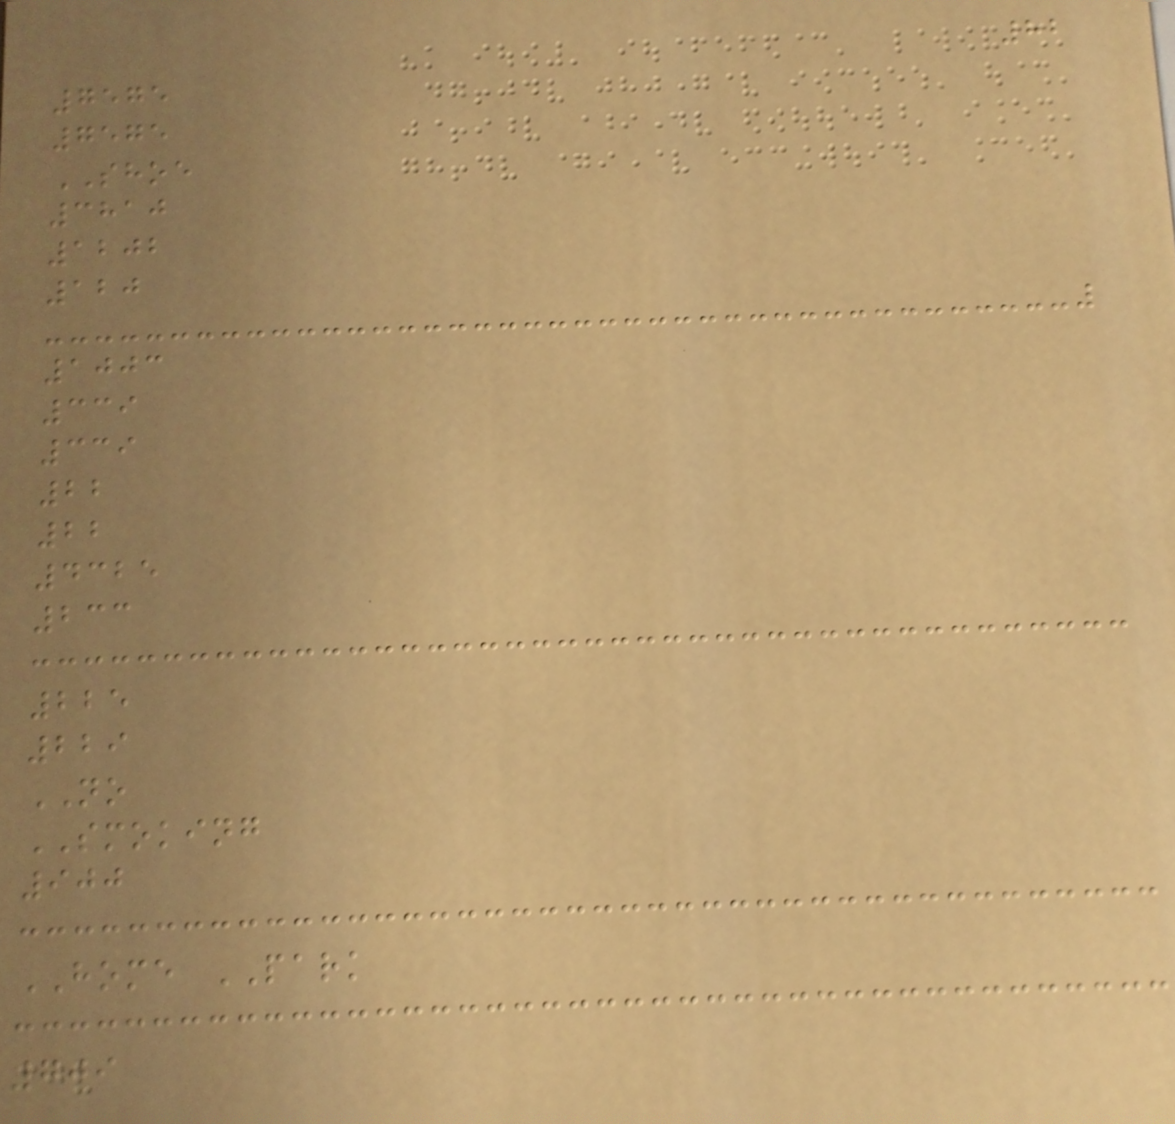82
7575
7575
SHOE
3810
1202
120
1003
339
339
22
22
4325
233
225
229
NO
SMOKING
900
HOME PARK
709
